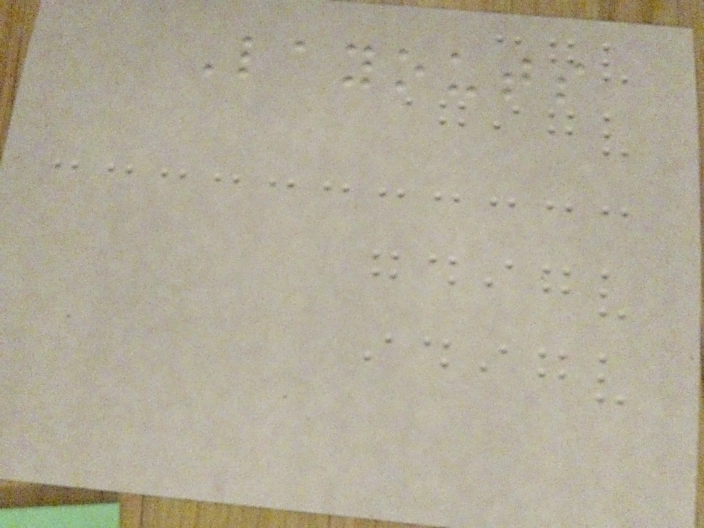Layouts
